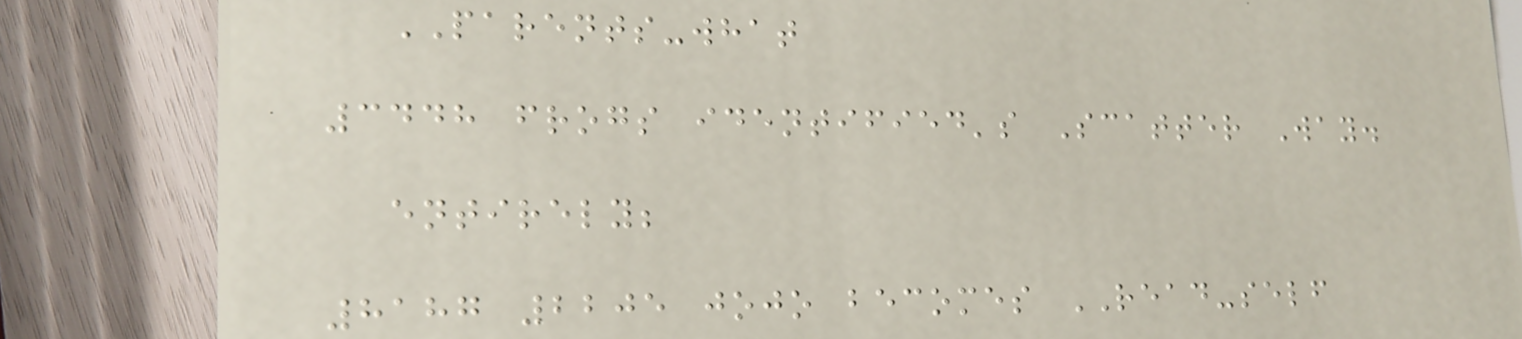PARENTS-what
3448 frogs identified's Scatter Way.
entirely;
8187 2205 jojo becomes READ-self
